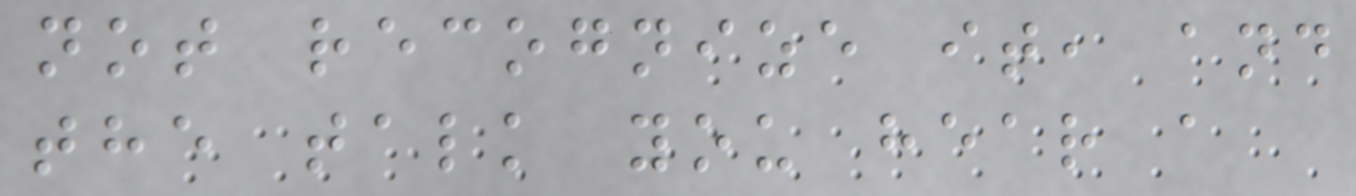not recognize it, and
the talk you hear a
